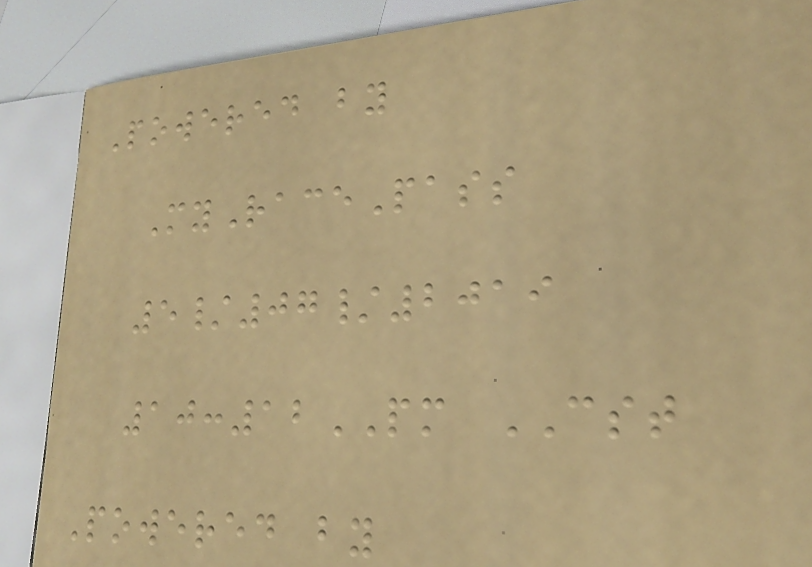Powered by
MyRacePass
5/07/2019
10:12PM CST
Powered by
